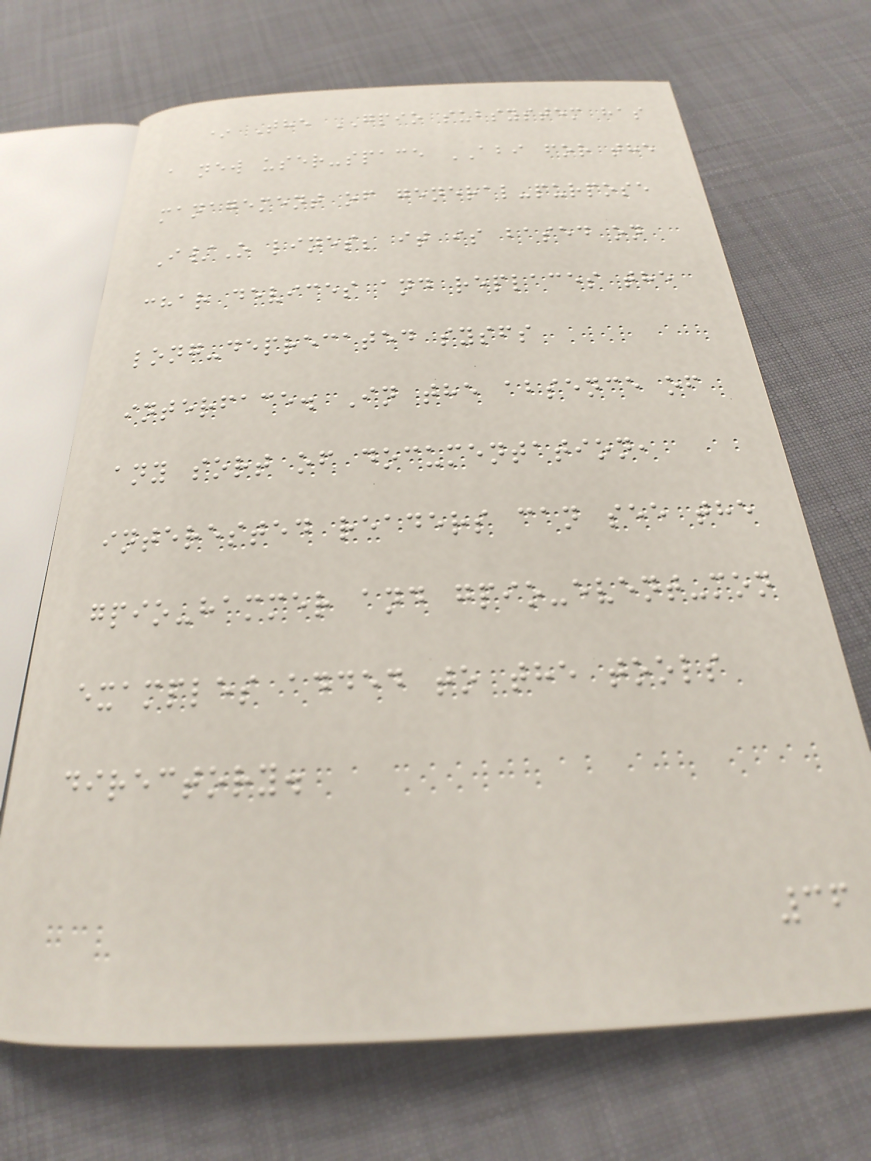* The GPIO subsystem has
a new user-space ABI for the
management of general-purpose
I/O lines; it is based on
char devices and replaces the
long-deprecated sysfs
interface. In the absence of
any sort of documentation,
interested readers can see the
gpio-hammer and gpio-event-mon
examples added to the tools
directory.
36
